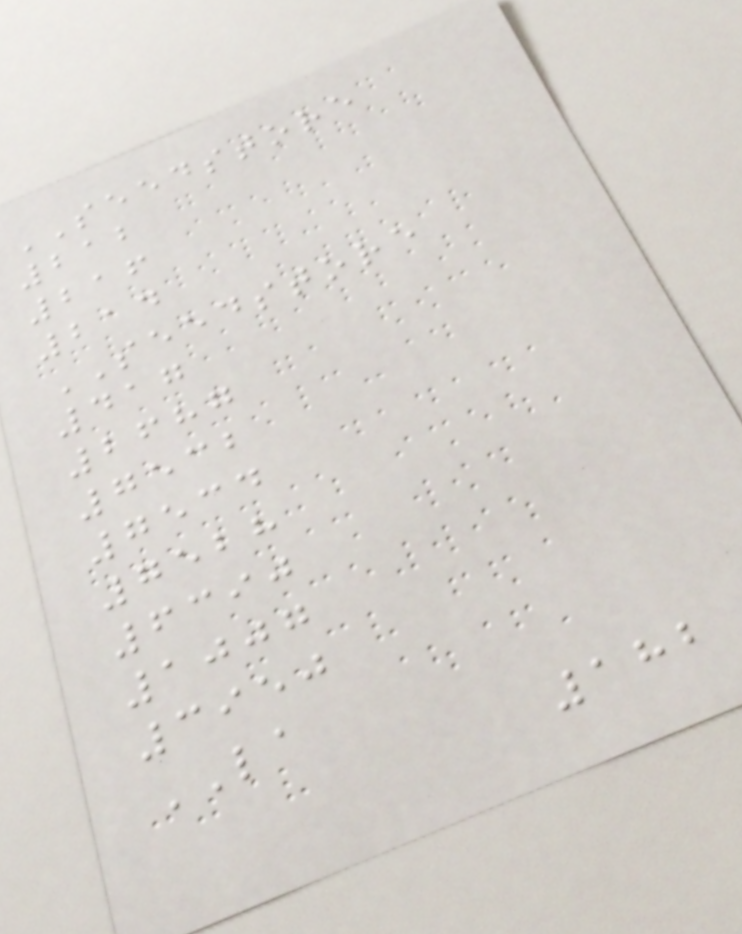SEEDSTORE
212
216
214
SEEDSTORE
417
2687
7532
7534
7528
6390
1007
3950
LA
182
